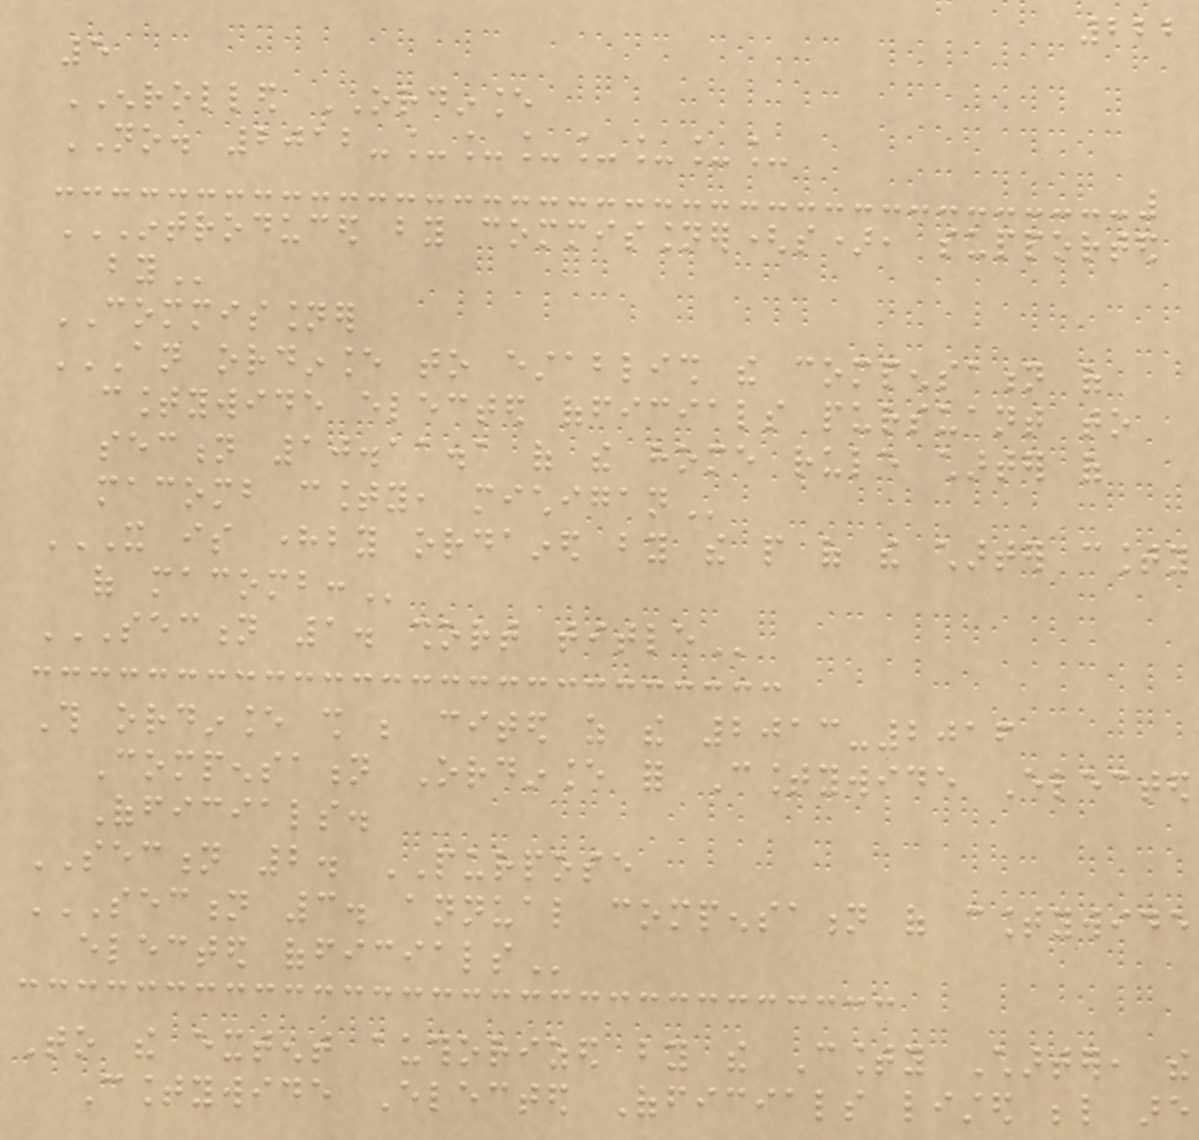222
5
ENROLLED ORDINANCE
NO. 2012-_______
INTRODUCED BY COMMISSIONER(S), SUPPORTED
BY
COMMISSIONER
AN ORDINANCE TO ESTABLISH THE COMPENSATION OF
COUNTYWIDE ELECTED OFFICIALS PURSUANT TO
SECTION 10.11.1 OF THE HOME RULE CHARTER OF
MACOMB COUNTY, MICHIGAN
IT IS HEREBY ORDAINED BY THE PEOPLE OF THE CHARTER COUNTY
OF MACOMB:
SECTION 1. SHORT TITLE
This ordinance shall be cited as the 2013-2016
Compensation Ordinance for Countywide Elected
Officials.
SECTION 2. PURPOSE
SECTION 3. ANNUAL COMPENSATION OF COUNTYWIDE
ELECTED OFFICIALS
To the extent authorized by the County Charter, the
Countywide Elected Officials listed below are
